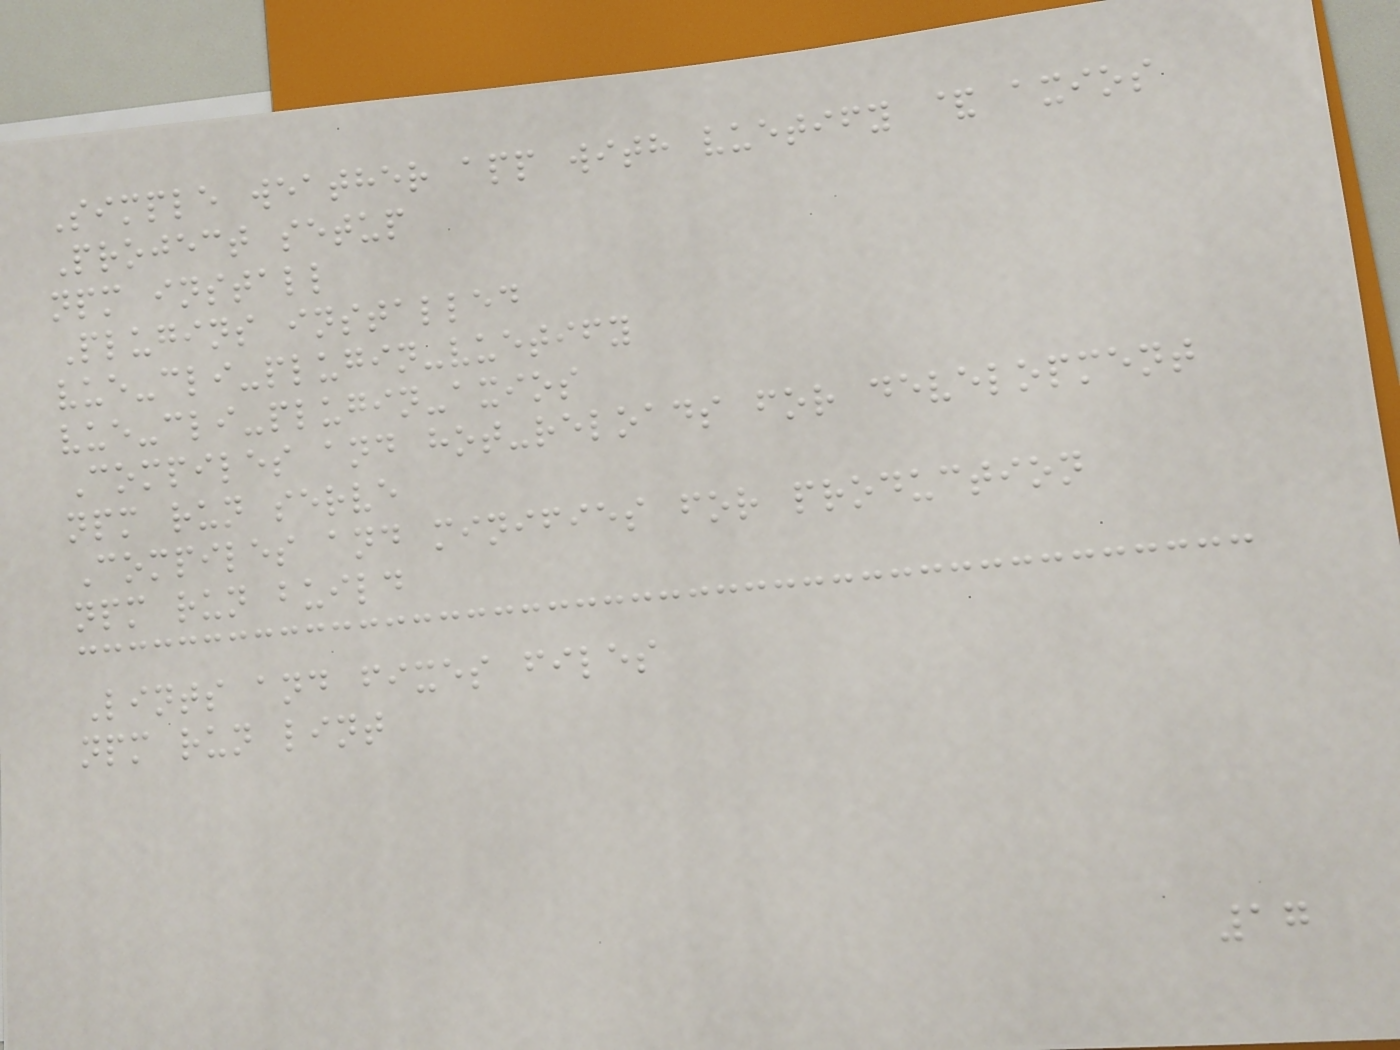Simple weather app with vuetify & axios
Project setup
npm install
Plugins installed
vue-cli-plugin-vuetify
vue-cli-plugin-axios
Compiles and hot-reloads for development
npm run serve
Compiles and minifies for production
npm run build
Lints and fixes files
npm run lint
17
